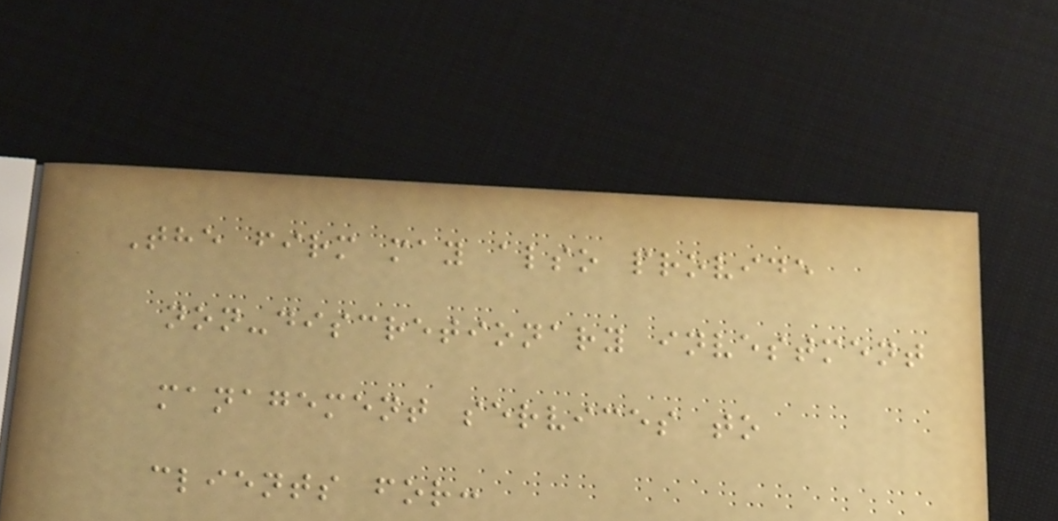The firm may also provide
non-discretionary investment
management services to
clients for:
